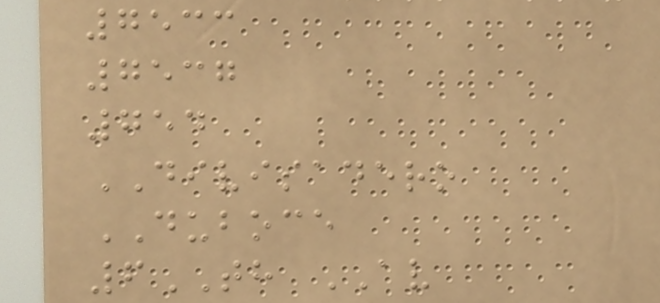7533
7537
754
DIVISADERO
DUBOCE
6TH AV
